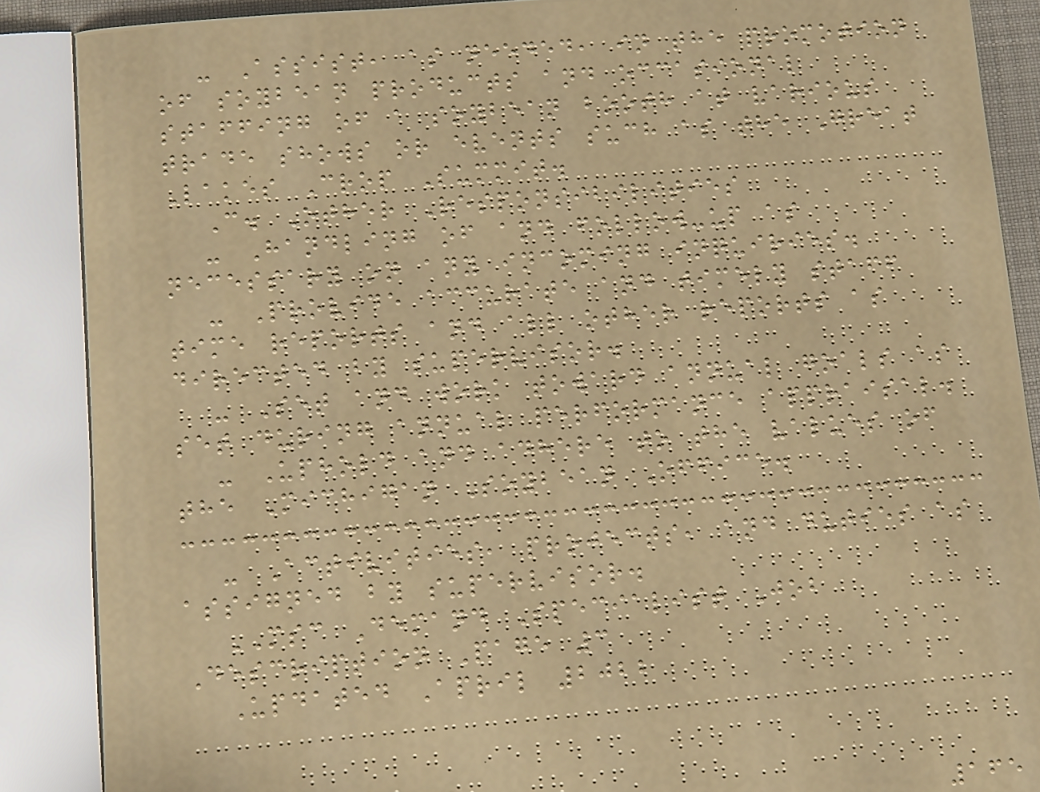- Assist, as needed, in the promotion
of soybean products and occasional
staffing of a soybean booth at various
trade shows or events such as the Great
Lakes Crop Summit.
C. Other Responsibilities
- Handling of and follow-up as
necessary on any incoming inquiries.
- Provide accurate and timely staff
time reports and all other reports as
directed by supervisor.
- Set and work toward annual goals as
set during annual performance appraisal.
- Uphold and adhere to the values of
the Michigan Soybean Office.
- Activities, projects, and duties as
assigned by supervisor.
MSC Demand Specialist Job
Description Page 3
Updated April 2022
165
